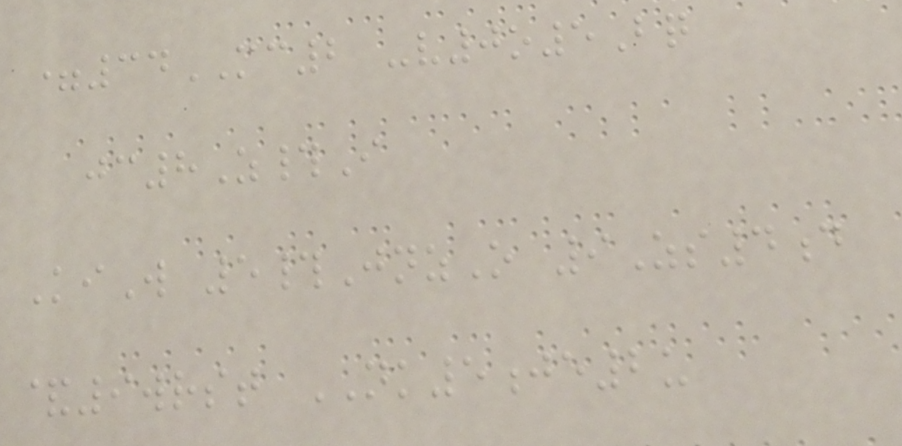=34MC2 -v0o5Bq
jc8Z#I
KiW 5#JnzO 9Zs4d
&9wrst NK5je2u
